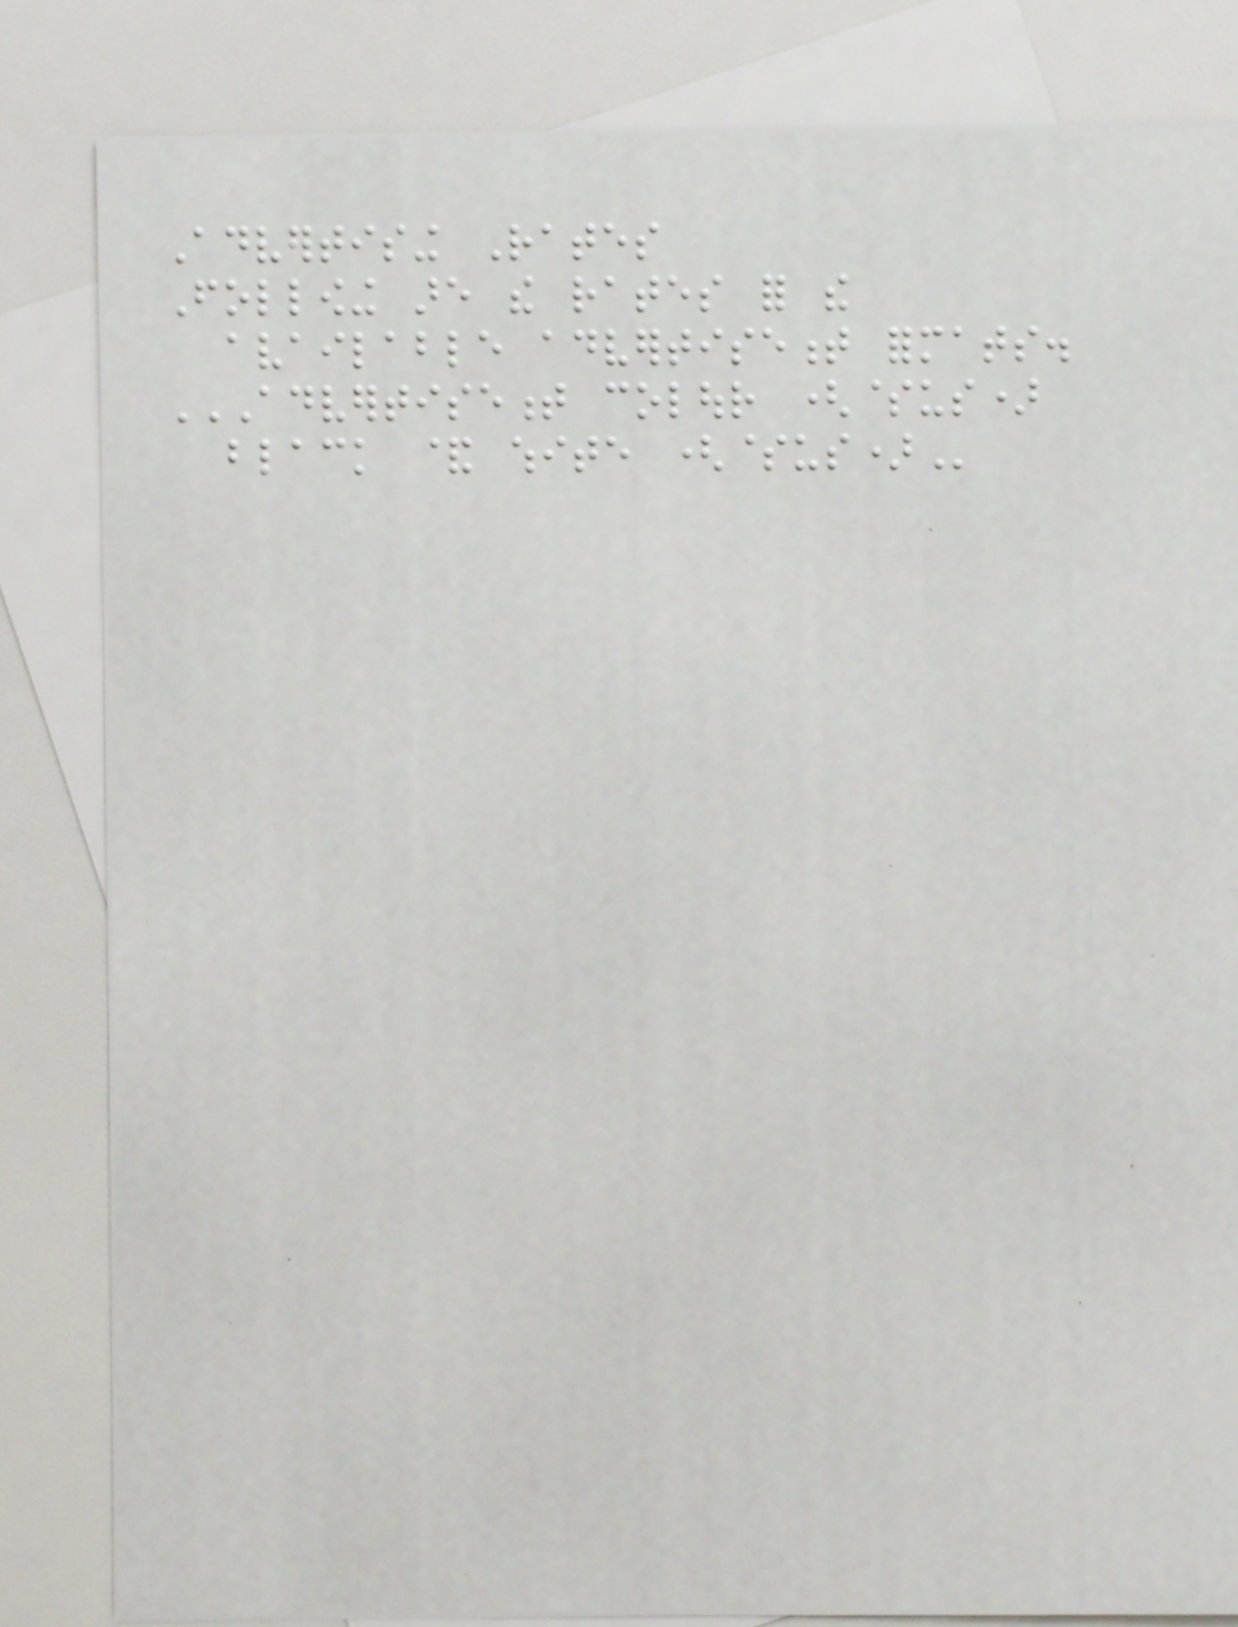Advertising Rates
Following are the rates for the
available advertisement formats.
ADVERTISEMENT COLOUR ($US)
BLACK & WHITE ($US)
